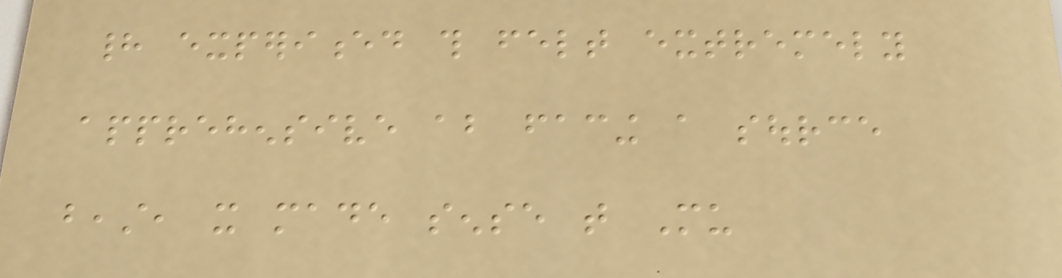had experienced this felt extremely
apprehensive about facing a source
beast, it made sense that Mu
